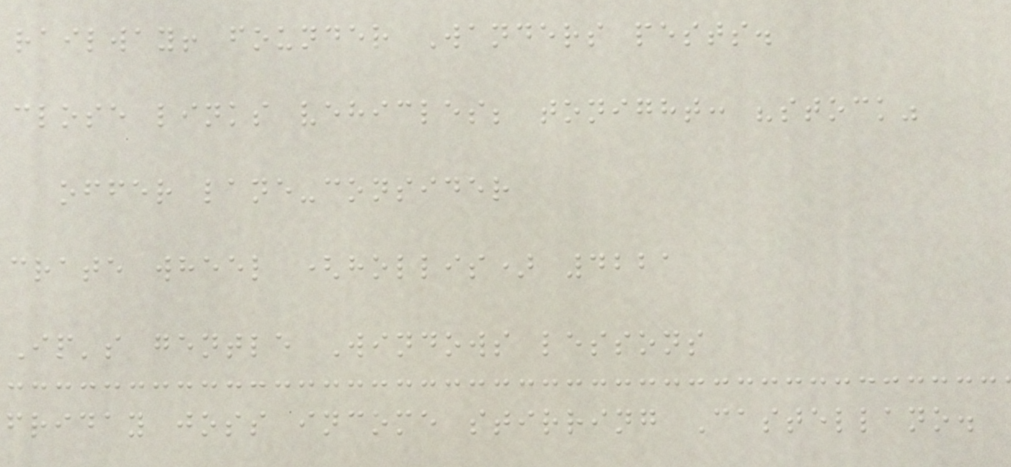railway! founder Wanders pests.
close links vehicles; tonight: "stock"
offer lane-consider
crate wheel (hollis) 4221
Ip's gentle Windows lessons
friday joss income stirring Castellano.
